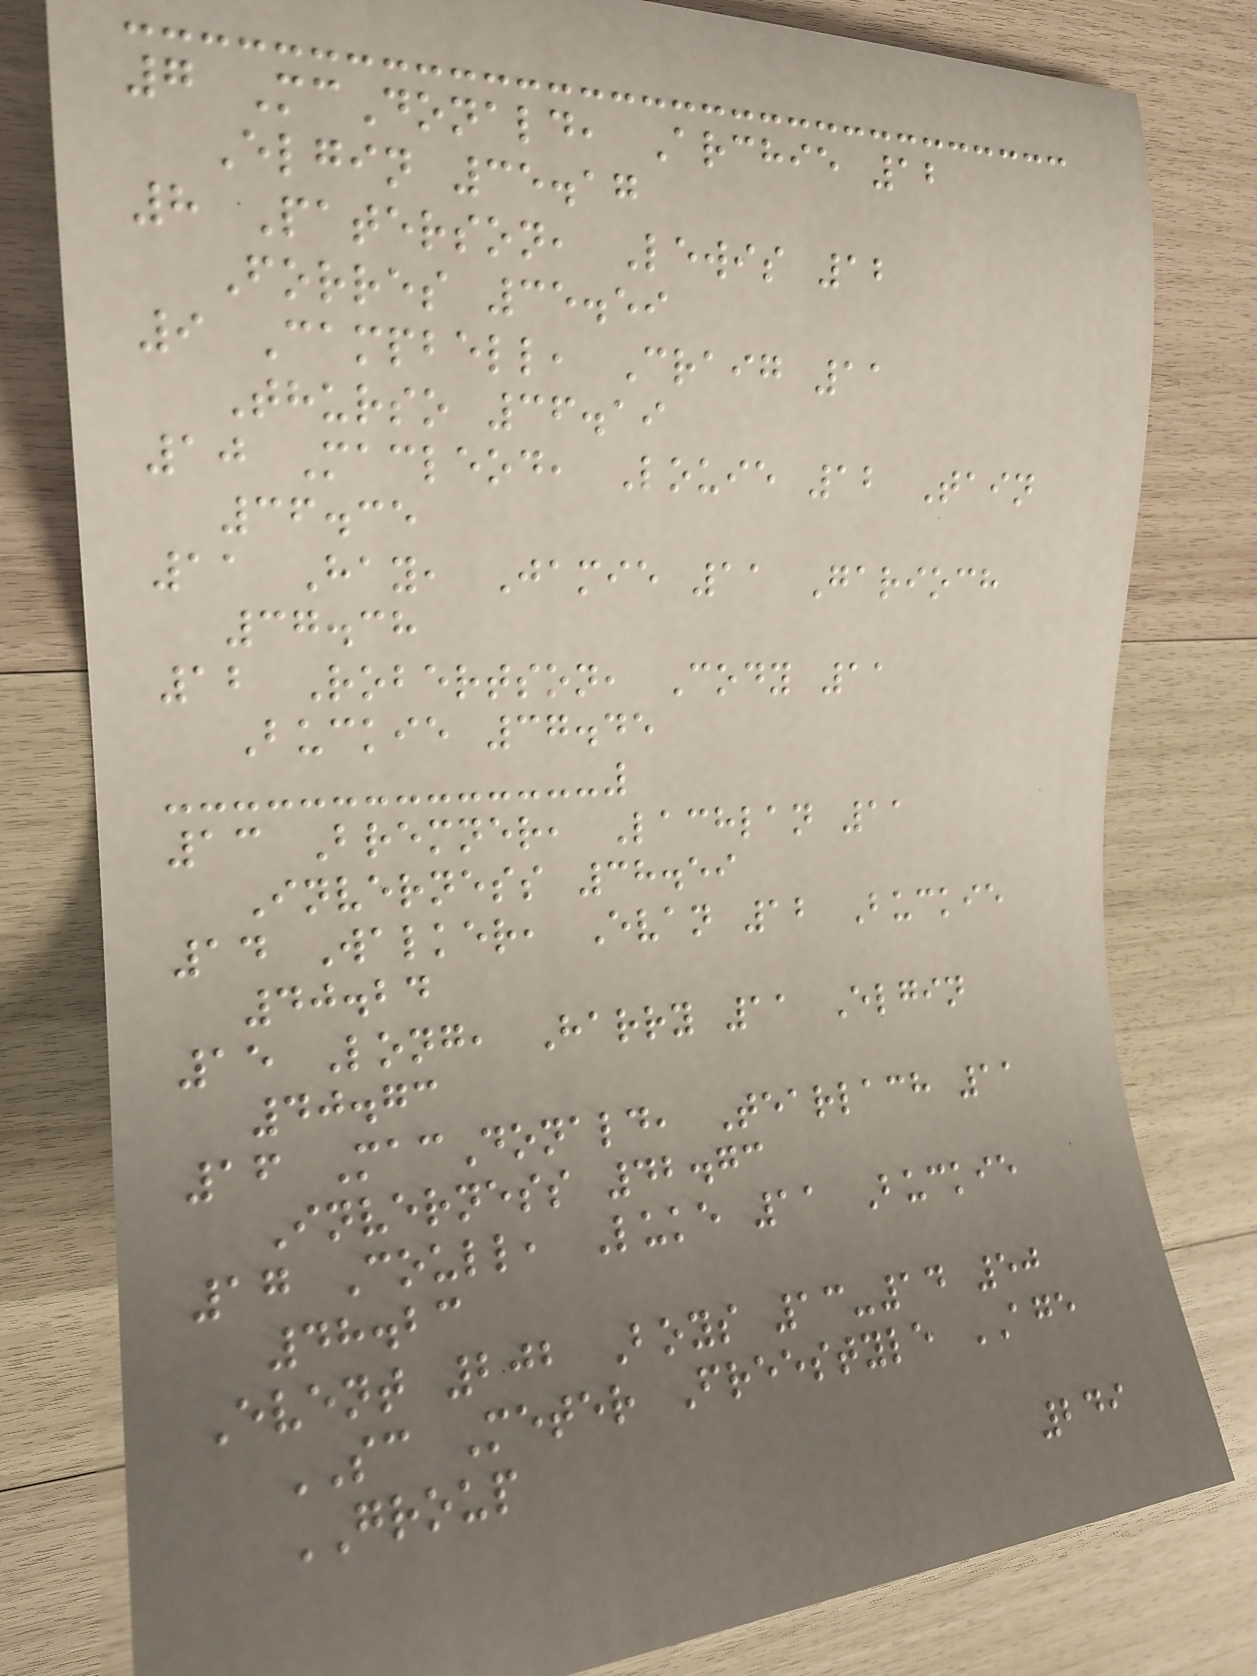7 McDonald, Archie 12
Elgin 35.17
8 Paterson, Lewis 12
Forres 35.59
9 Campbell, Craig 11
Thurso 36.19
10 Macleod, Louie 12 Tain
36.35
11 Hay, Jamie 11 Garioch
37.38
12 Robertson, Cody 11
Buckie 37.45
13 Bremner, Lachlan 11
Inverness 38.59
14 Walker, Evan 12 Buckie
40.24
15 Long, Harry 11 Elgin
40.73
16 MacDonald, Tearlach 11
Inverness 42.73
17 Coull, Luke 11 Buckie
48.23
Event 202 Boys 13-14 50
SC Meter Freestyle AGE
GROUP
249
